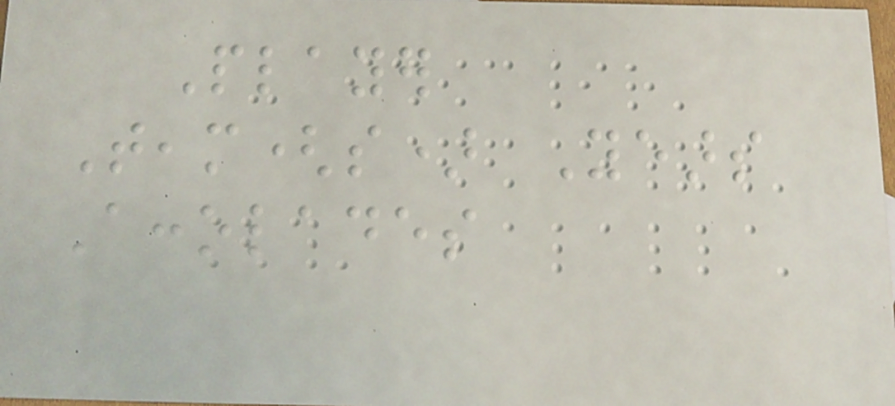Player
Team(s) Years
Accolades
